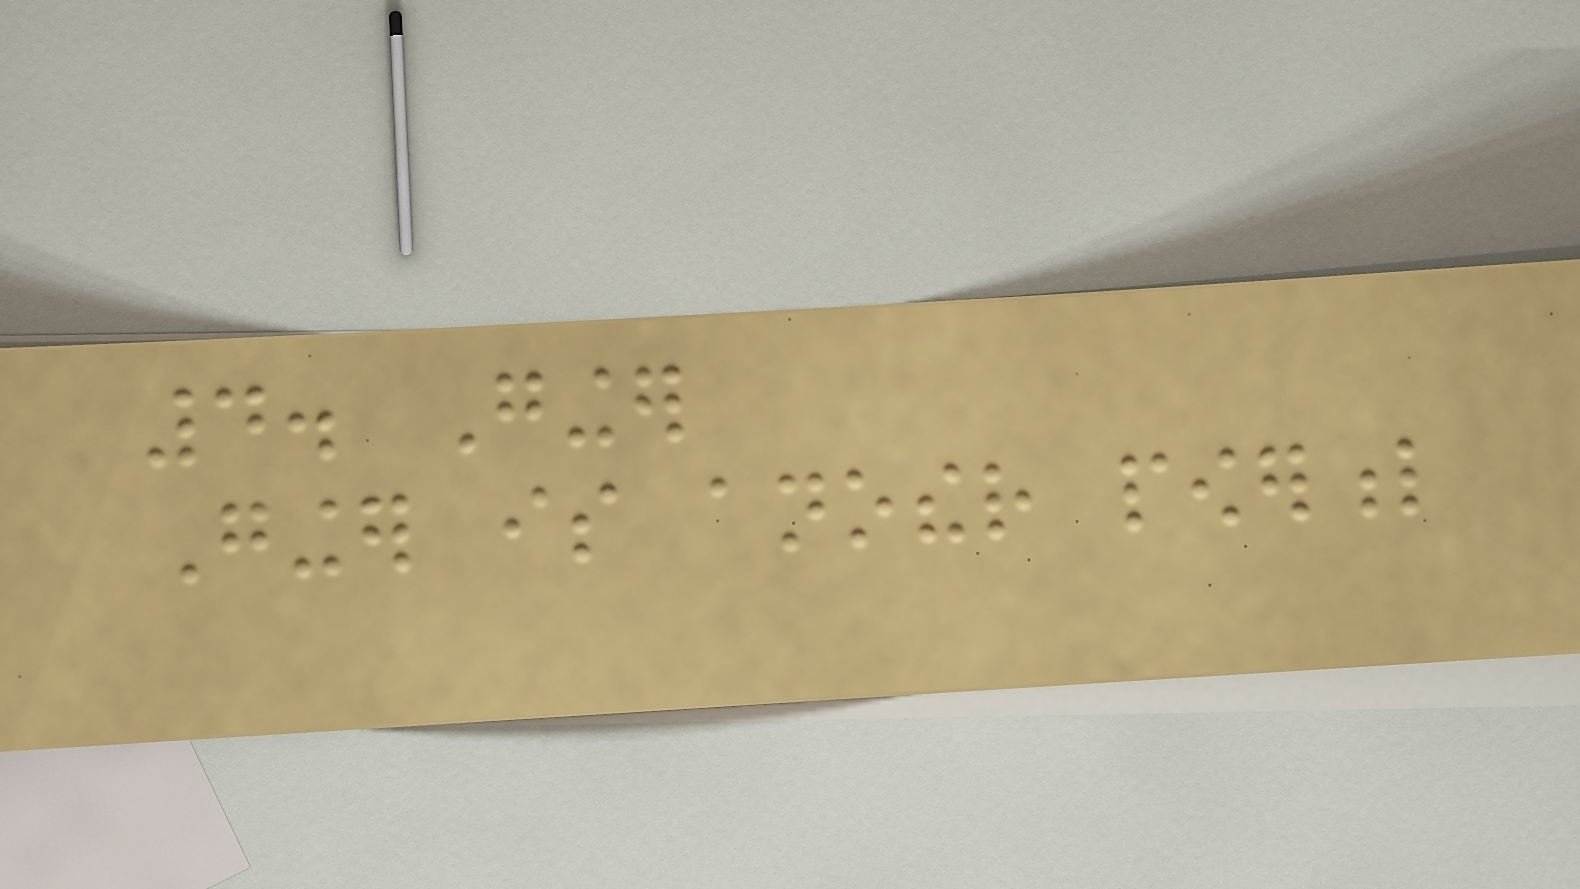4. Ginger
Ginger is another powerful
